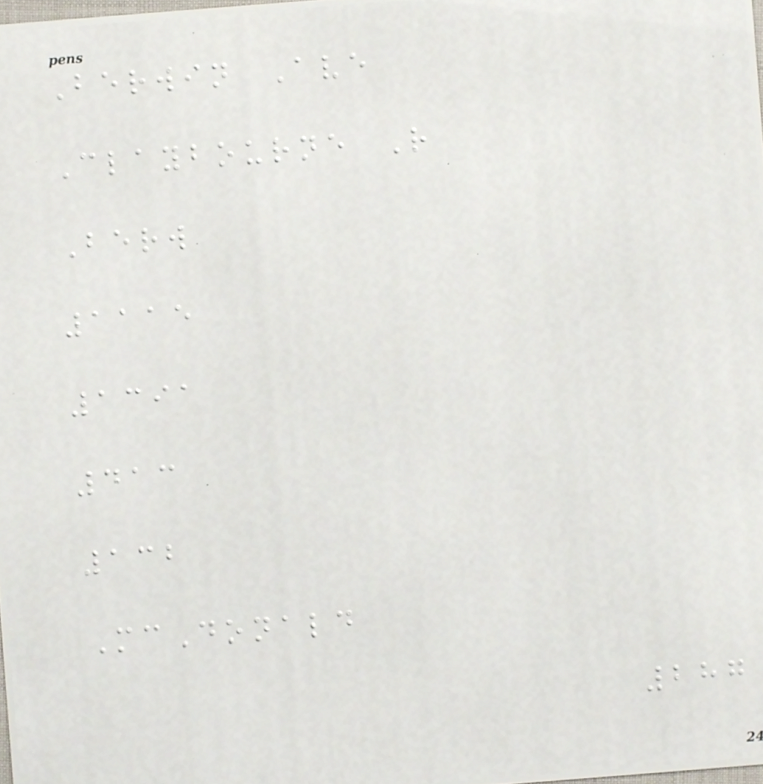Berwin Ave
Claybourne R
Berw
1115
1391
413
132
McDonald
287
